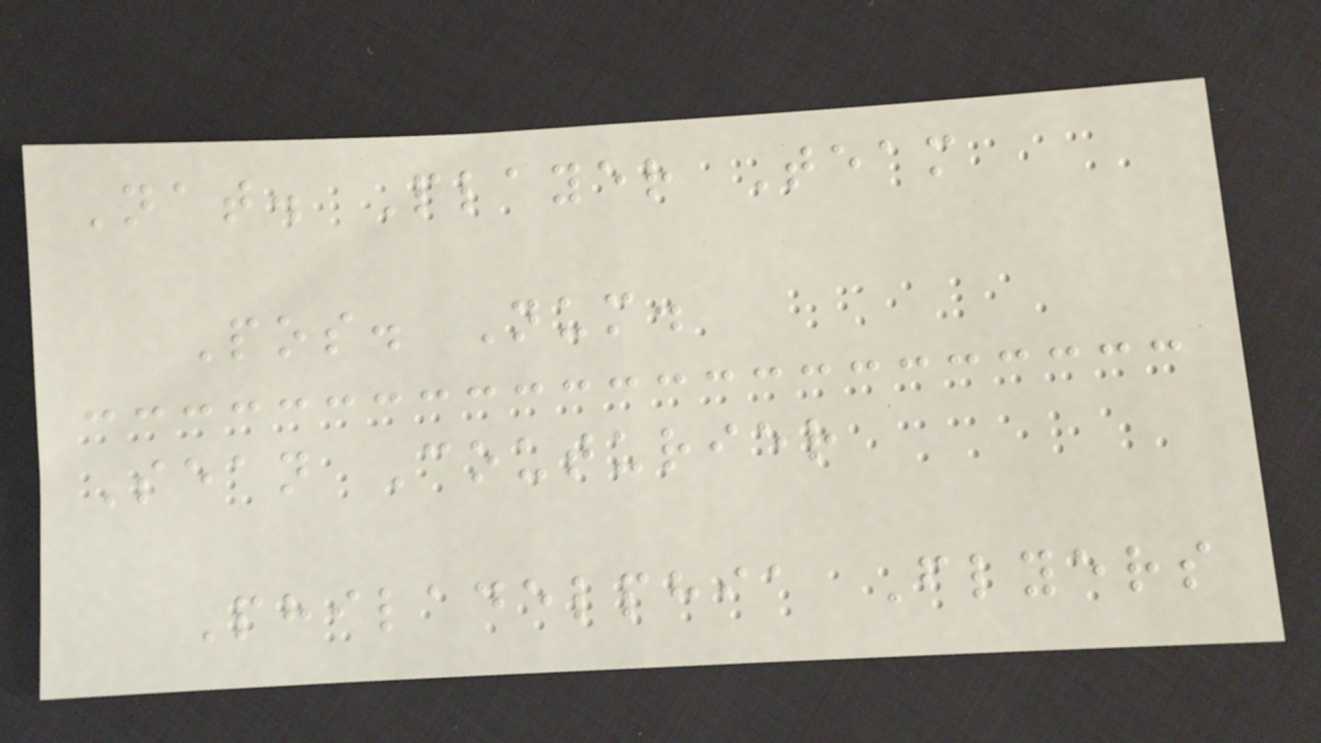Nat. Player Team
Pos. Num.
Sean Couturier
Philadelphia Flyers
